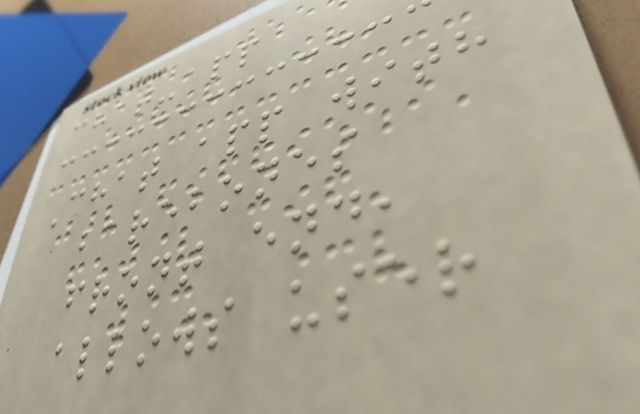chat-app
Chat app with
barebones
front end,
allows user
